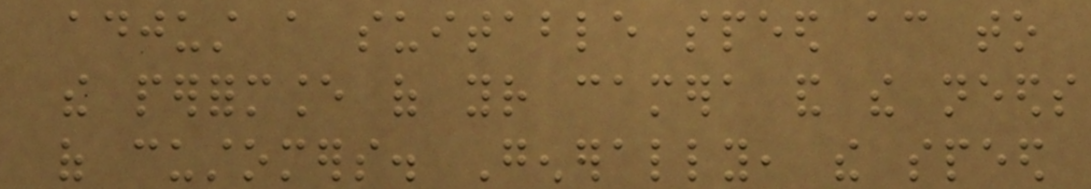adjust a suitable speed according to
the performance of your camera and the needs
of customers. Generally, the speed
